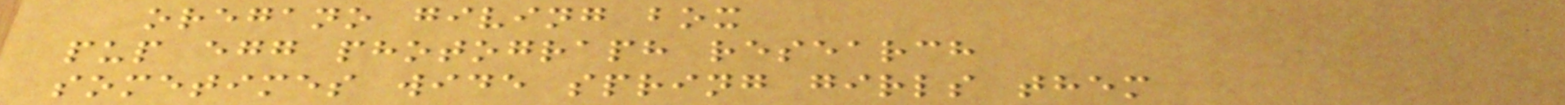oregano giving box
pup egg photograph research
sometimes wide spring girls them
